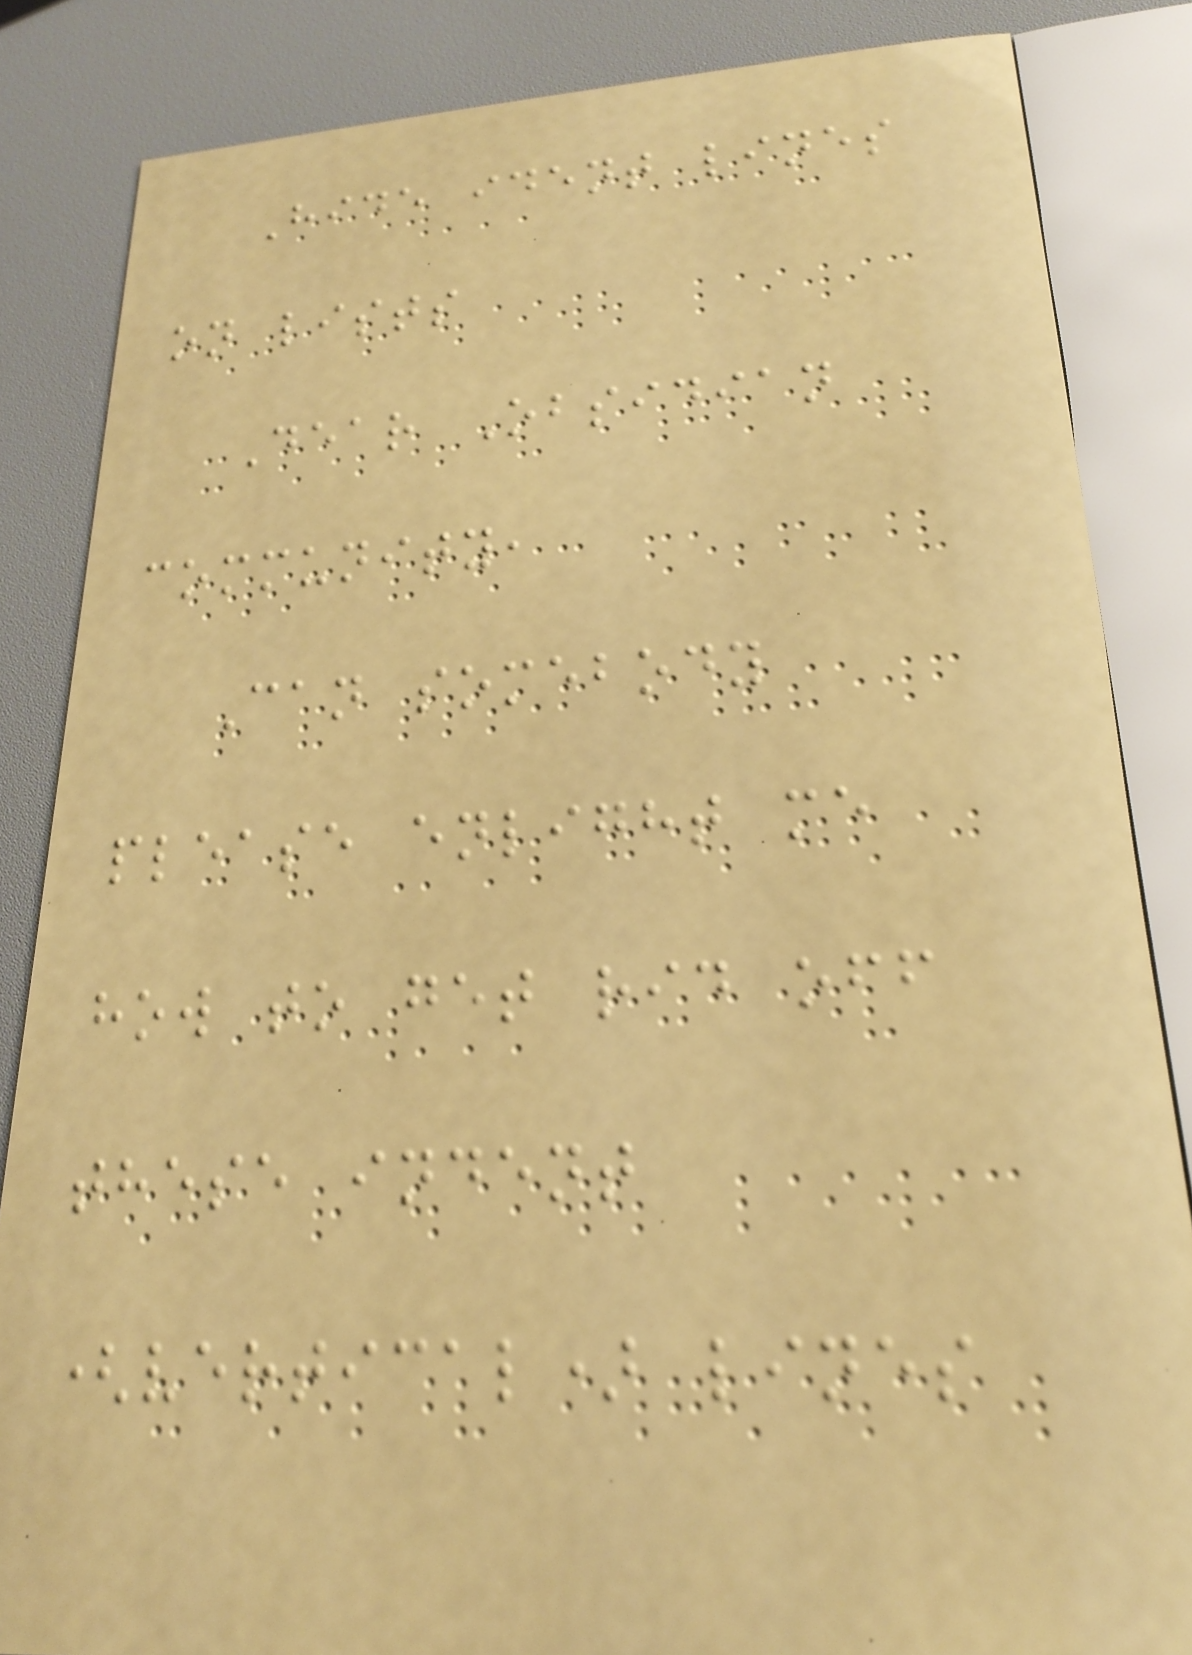Hide ident lines
on lists
Dear Obsidian
community,
Can somebody
please enlight me
how to get rid off
these indent
(vertical) lines
